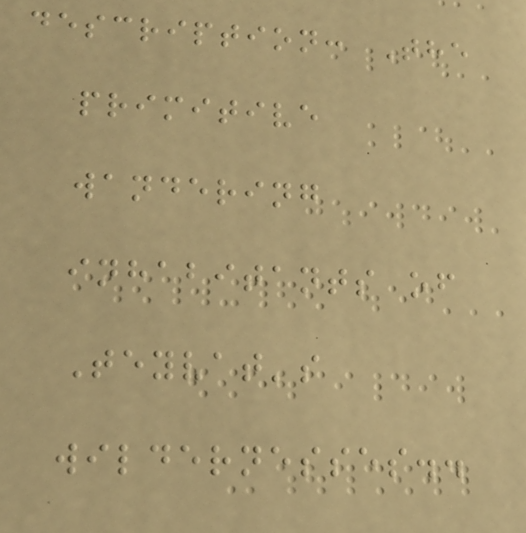description: The
primitive
wandering
inhabitants of
Teyvat's
wildernesses..
